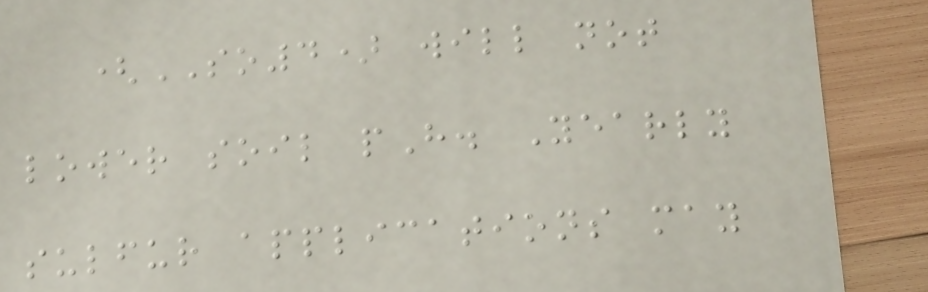(SO4) will not
lower soil pH. Yearly
sulfur applications may
